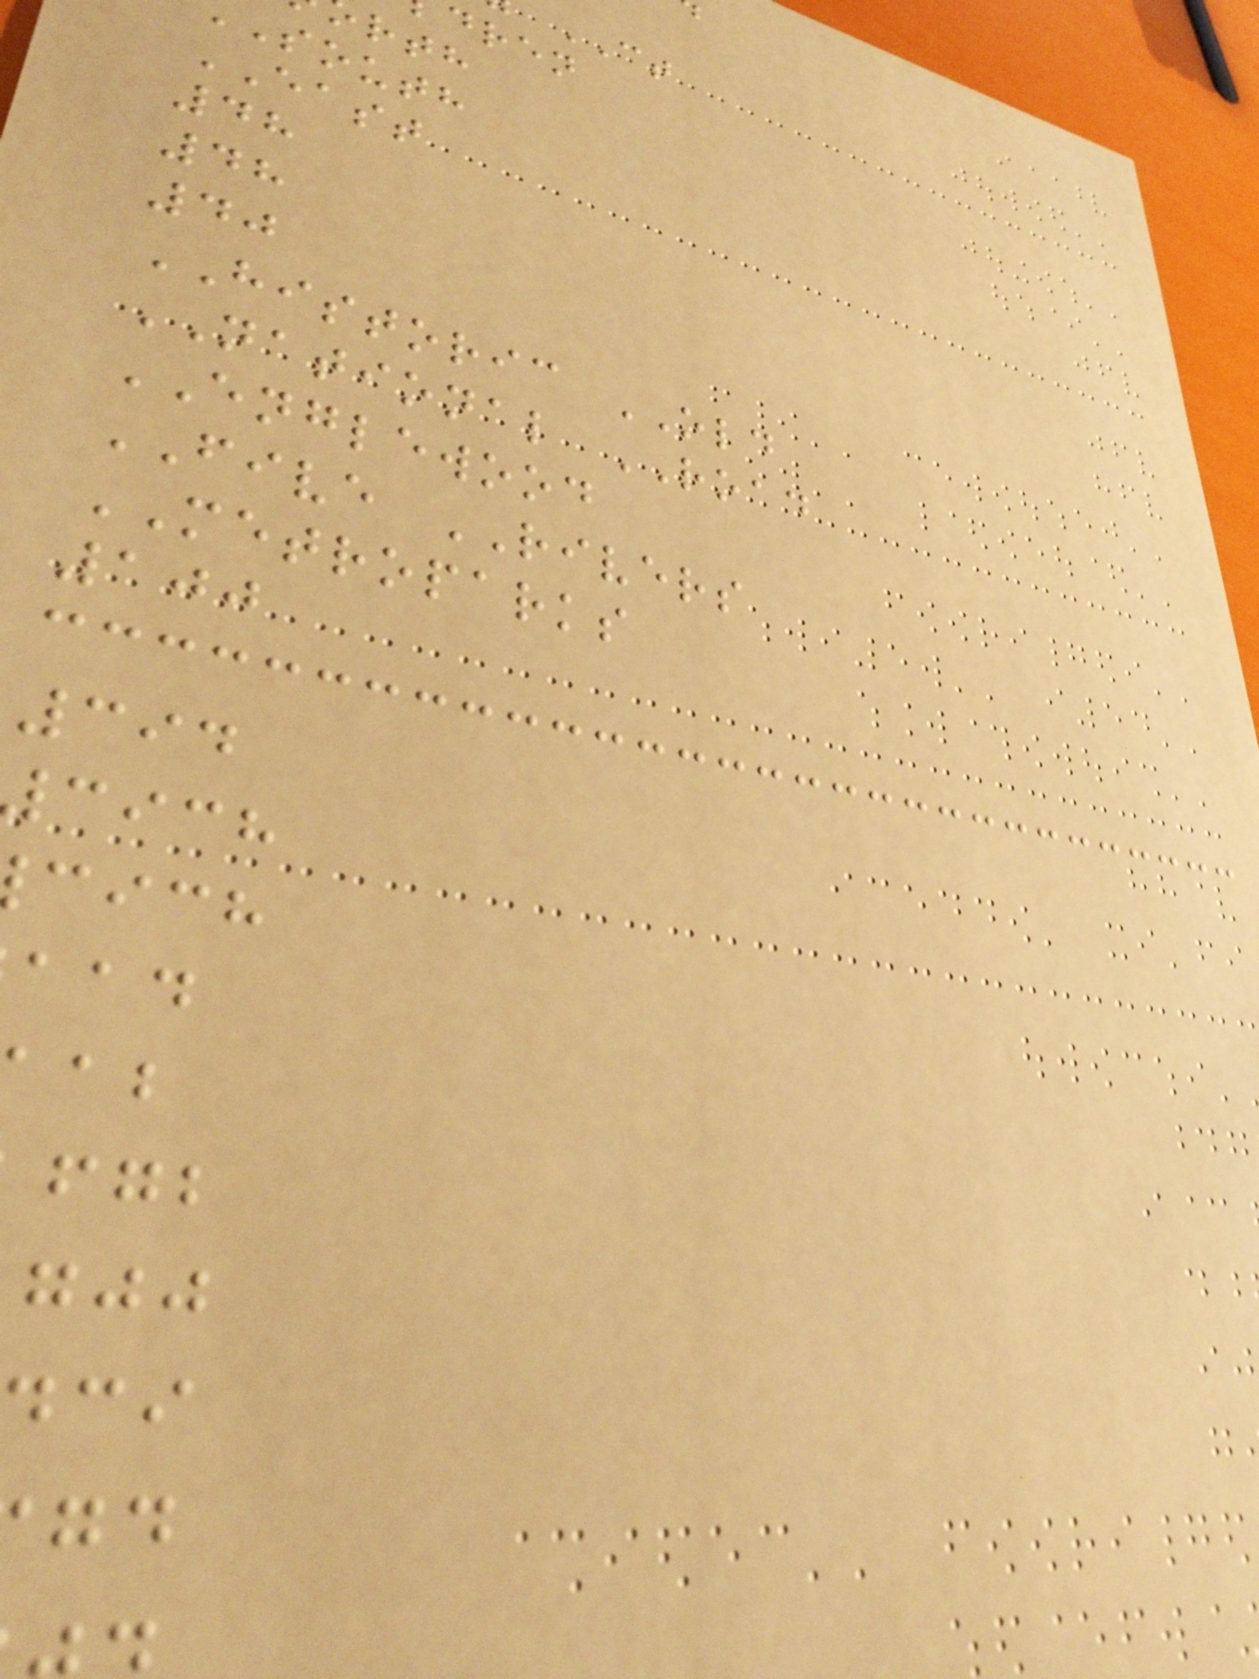CT
dren
south
EAST
48
48
40
HISTORIC OLD
NATIONAL ROAD
ENGLEWOOD
FIVE RIVERS
METROPARKS
100
394
cich
cich
